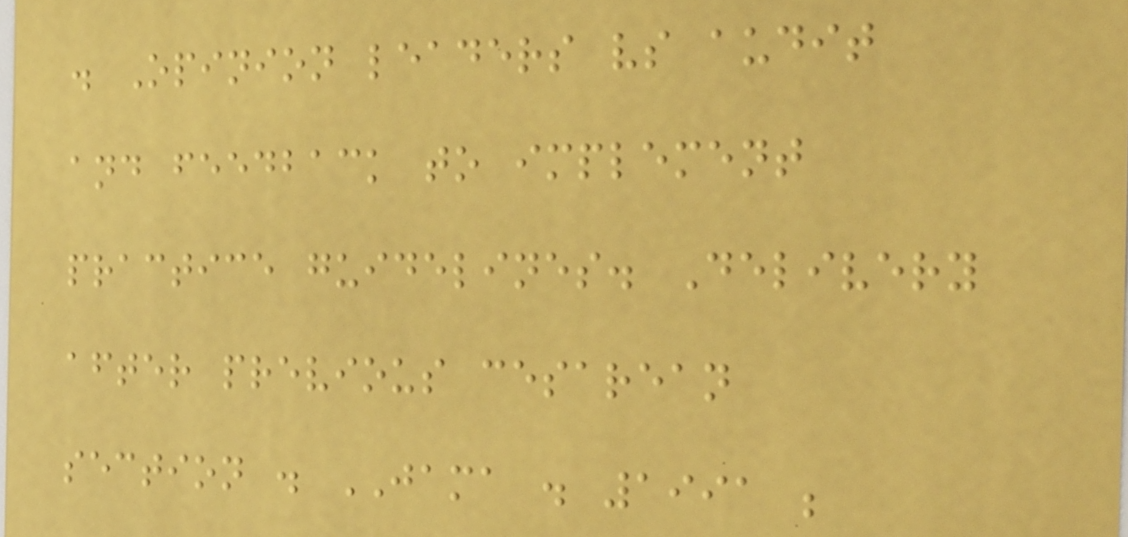. Opinion leaders vs audit
and feedback to implement
practice guidelines. Delivery
after previous cesarean
section . JAMA . 1991 ;
